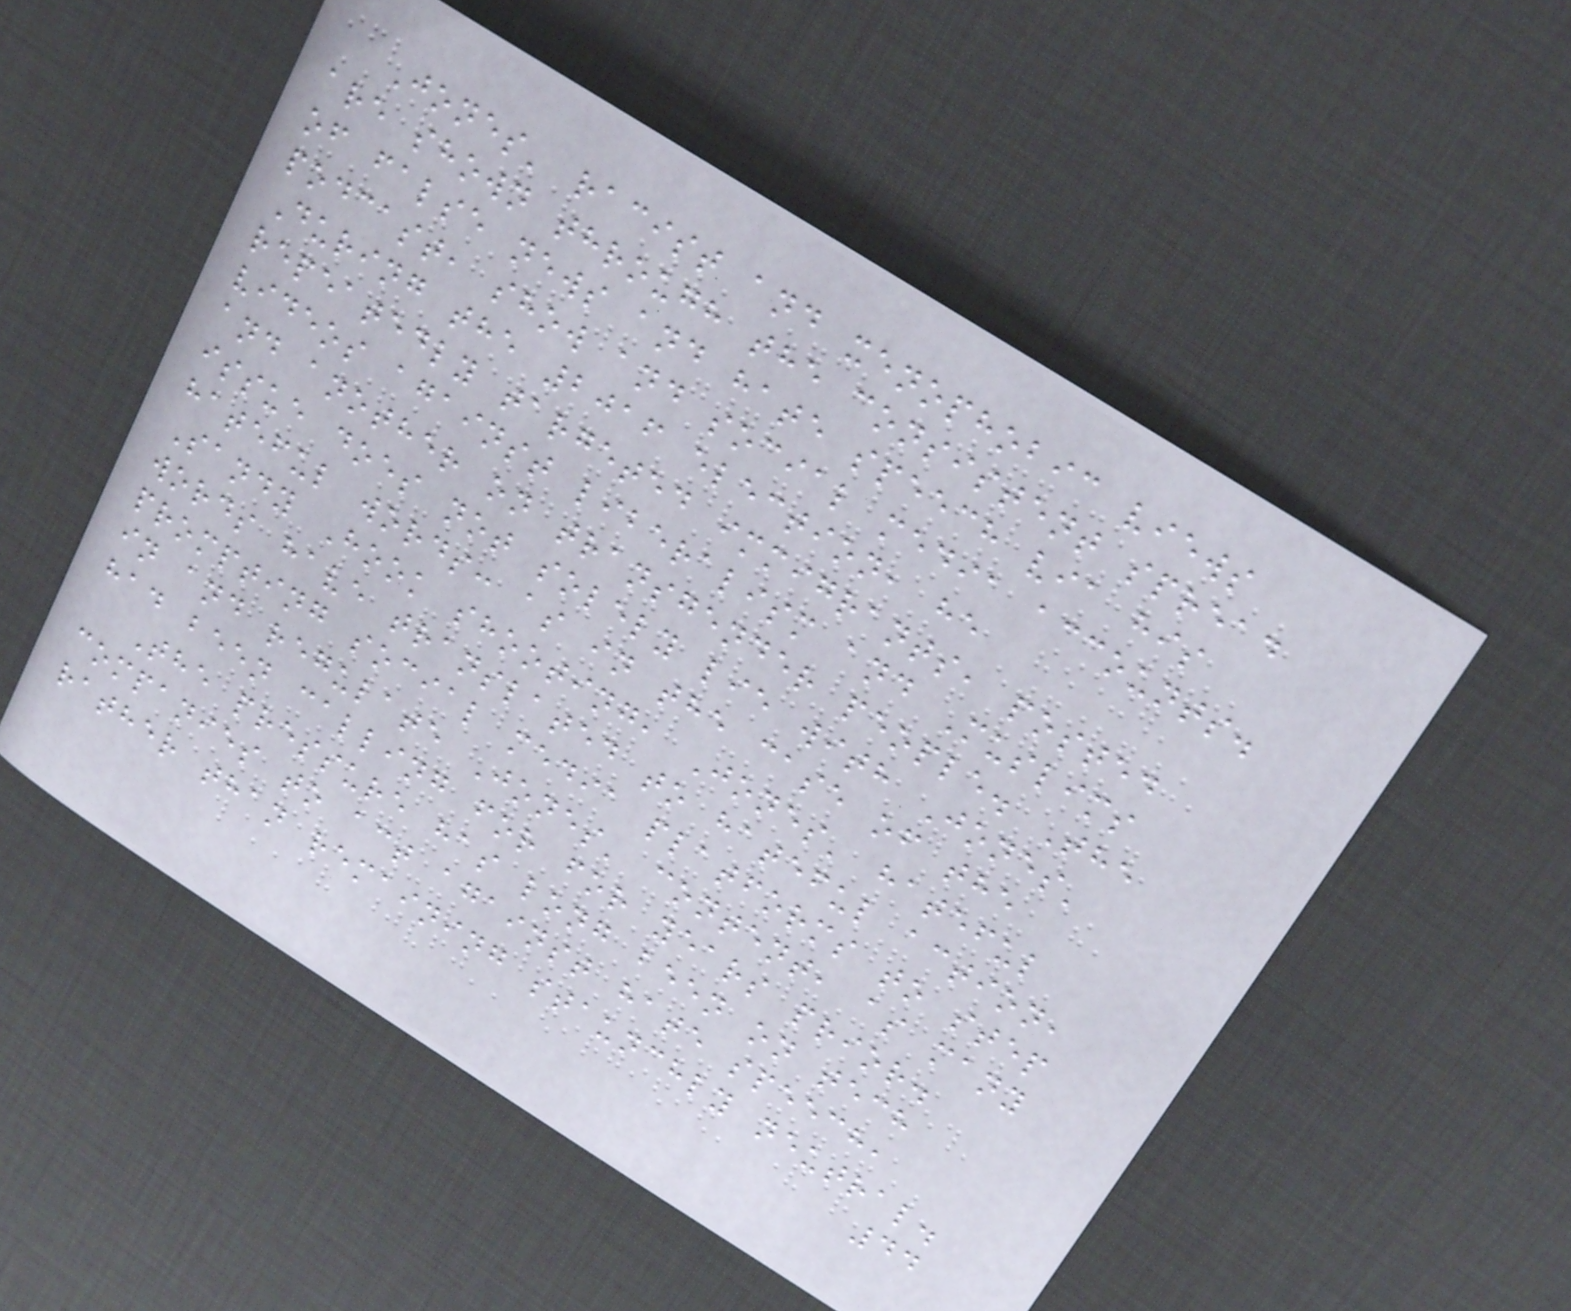Jones' racist and xenophobic views
are shown through the consistent spread
of false news and hate speech via his
podcast, show and social media accounts.
During the 2016 election, he
repeatedly targeted immigrants, posted
videos against liberalism and Muslims
and another on transgender people. The
issue does not solely lie with Jones'
hateful words: as in the case of the
Sandy Hook shooting, Jones' hateful
words have translated to hateful action,
prompting social media platforms to step
in and regulate Jones' content, as many
had been calling for for years prior.
The pressure has long been on tech
companies to act against hate speech,
rather than remaining staunchly neutral.
44
